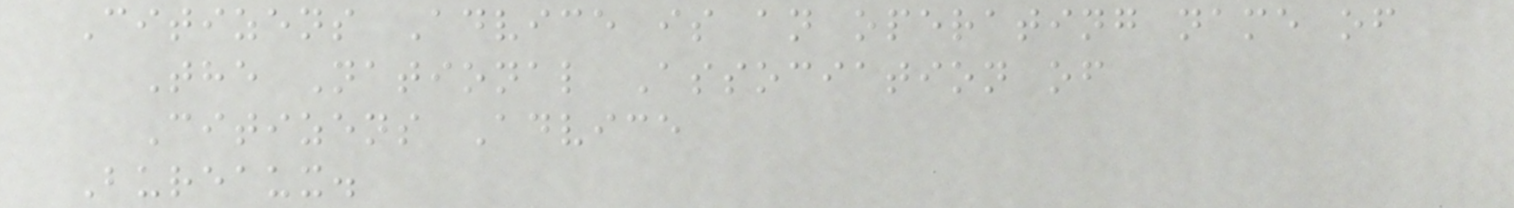Citizens Advice is an operating name of
The National Association of
Citizens Advice
Bureaux.
